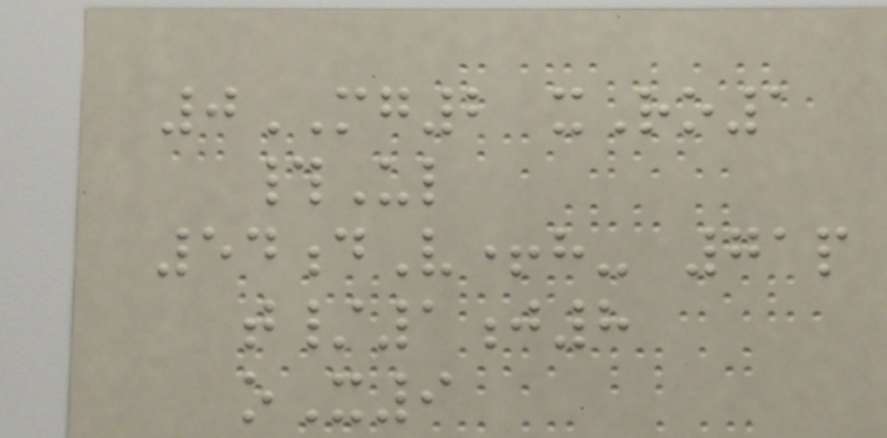0MG2 xRo1
#Ul
54dV+h- 71p
t/1j8
oX9
